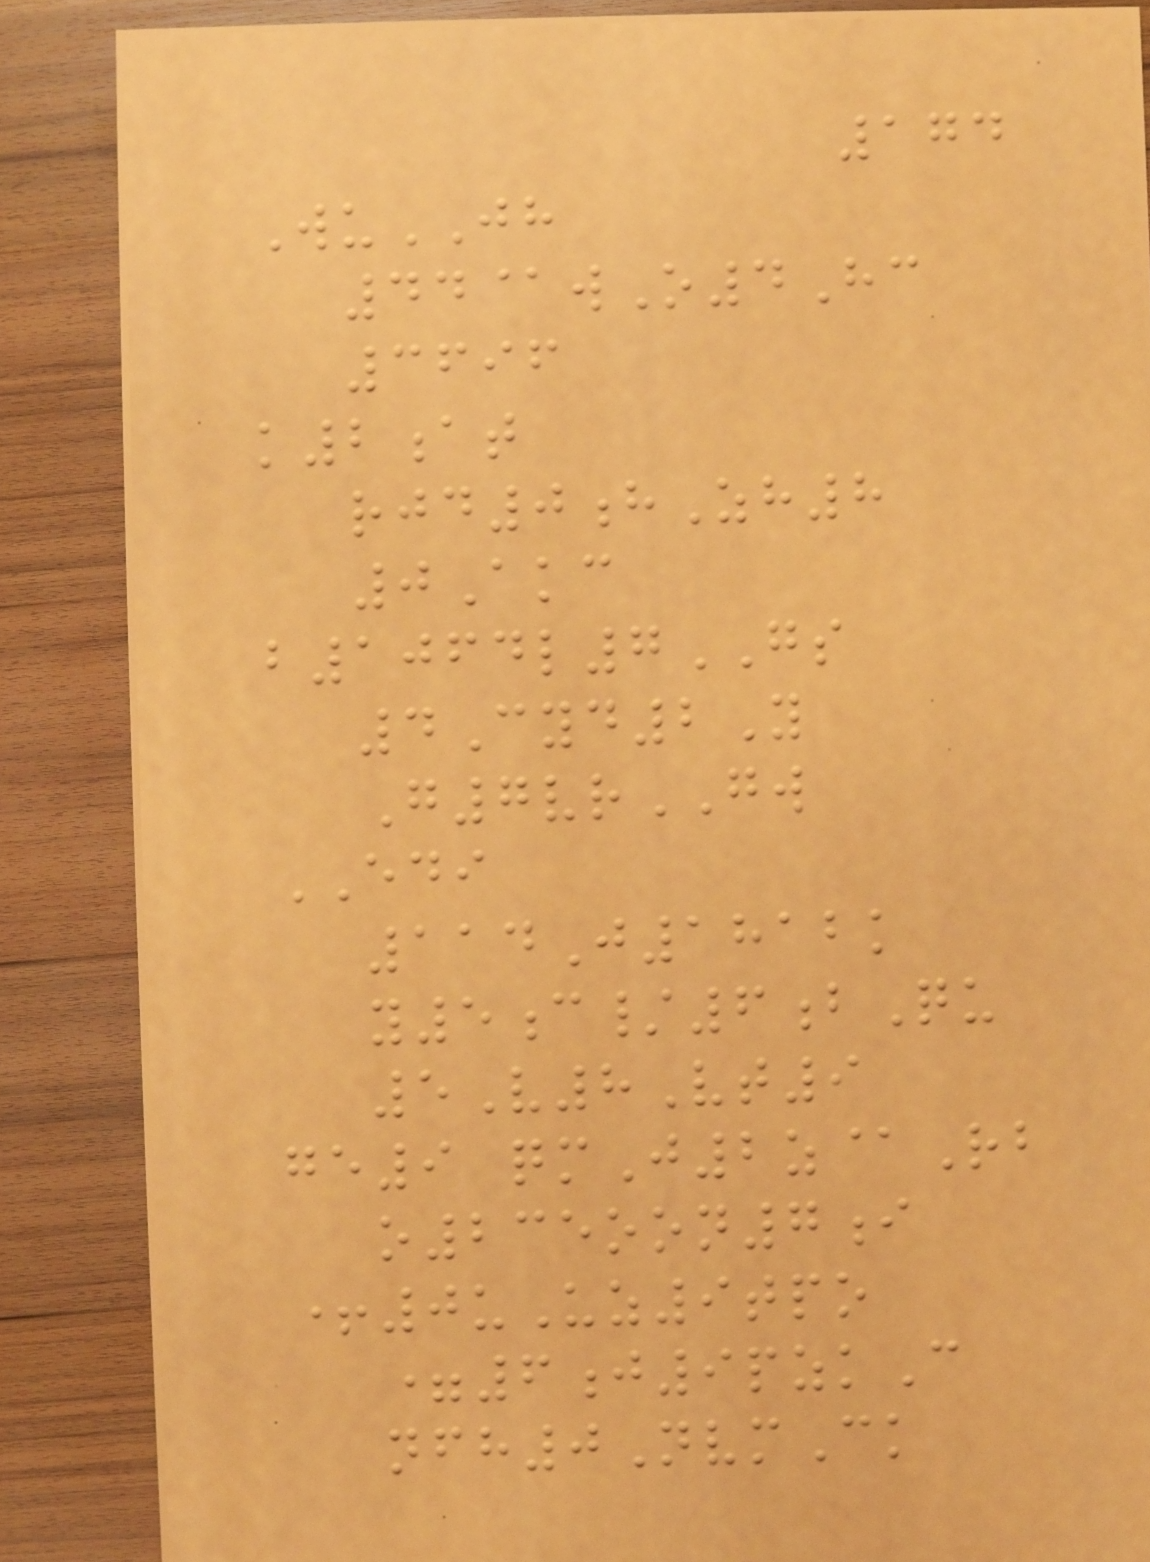174
WuJH
44@wO4Hc
3696
k2at
rjd0hZh8
0Akc
b1064l7GS
4Cyd2Y
G7vrGW
EDI
114J1812k
y5c/6bQu
5V8Vt9
ge9 qmJ2z@Rb
o235oon7i
+0uUz9tpo
=6j9pzkC
nfh0NvmCk
